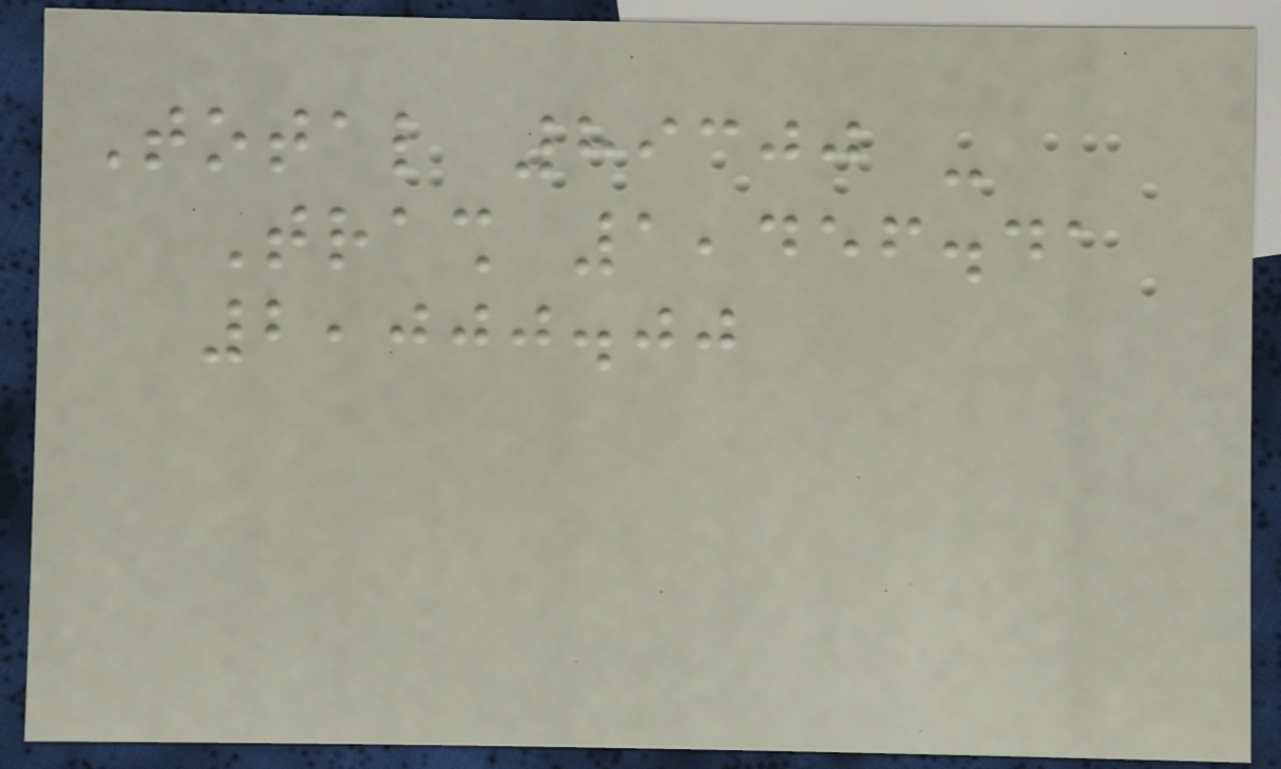Total 89300 -
Trash 1,456.41
2,000.00
